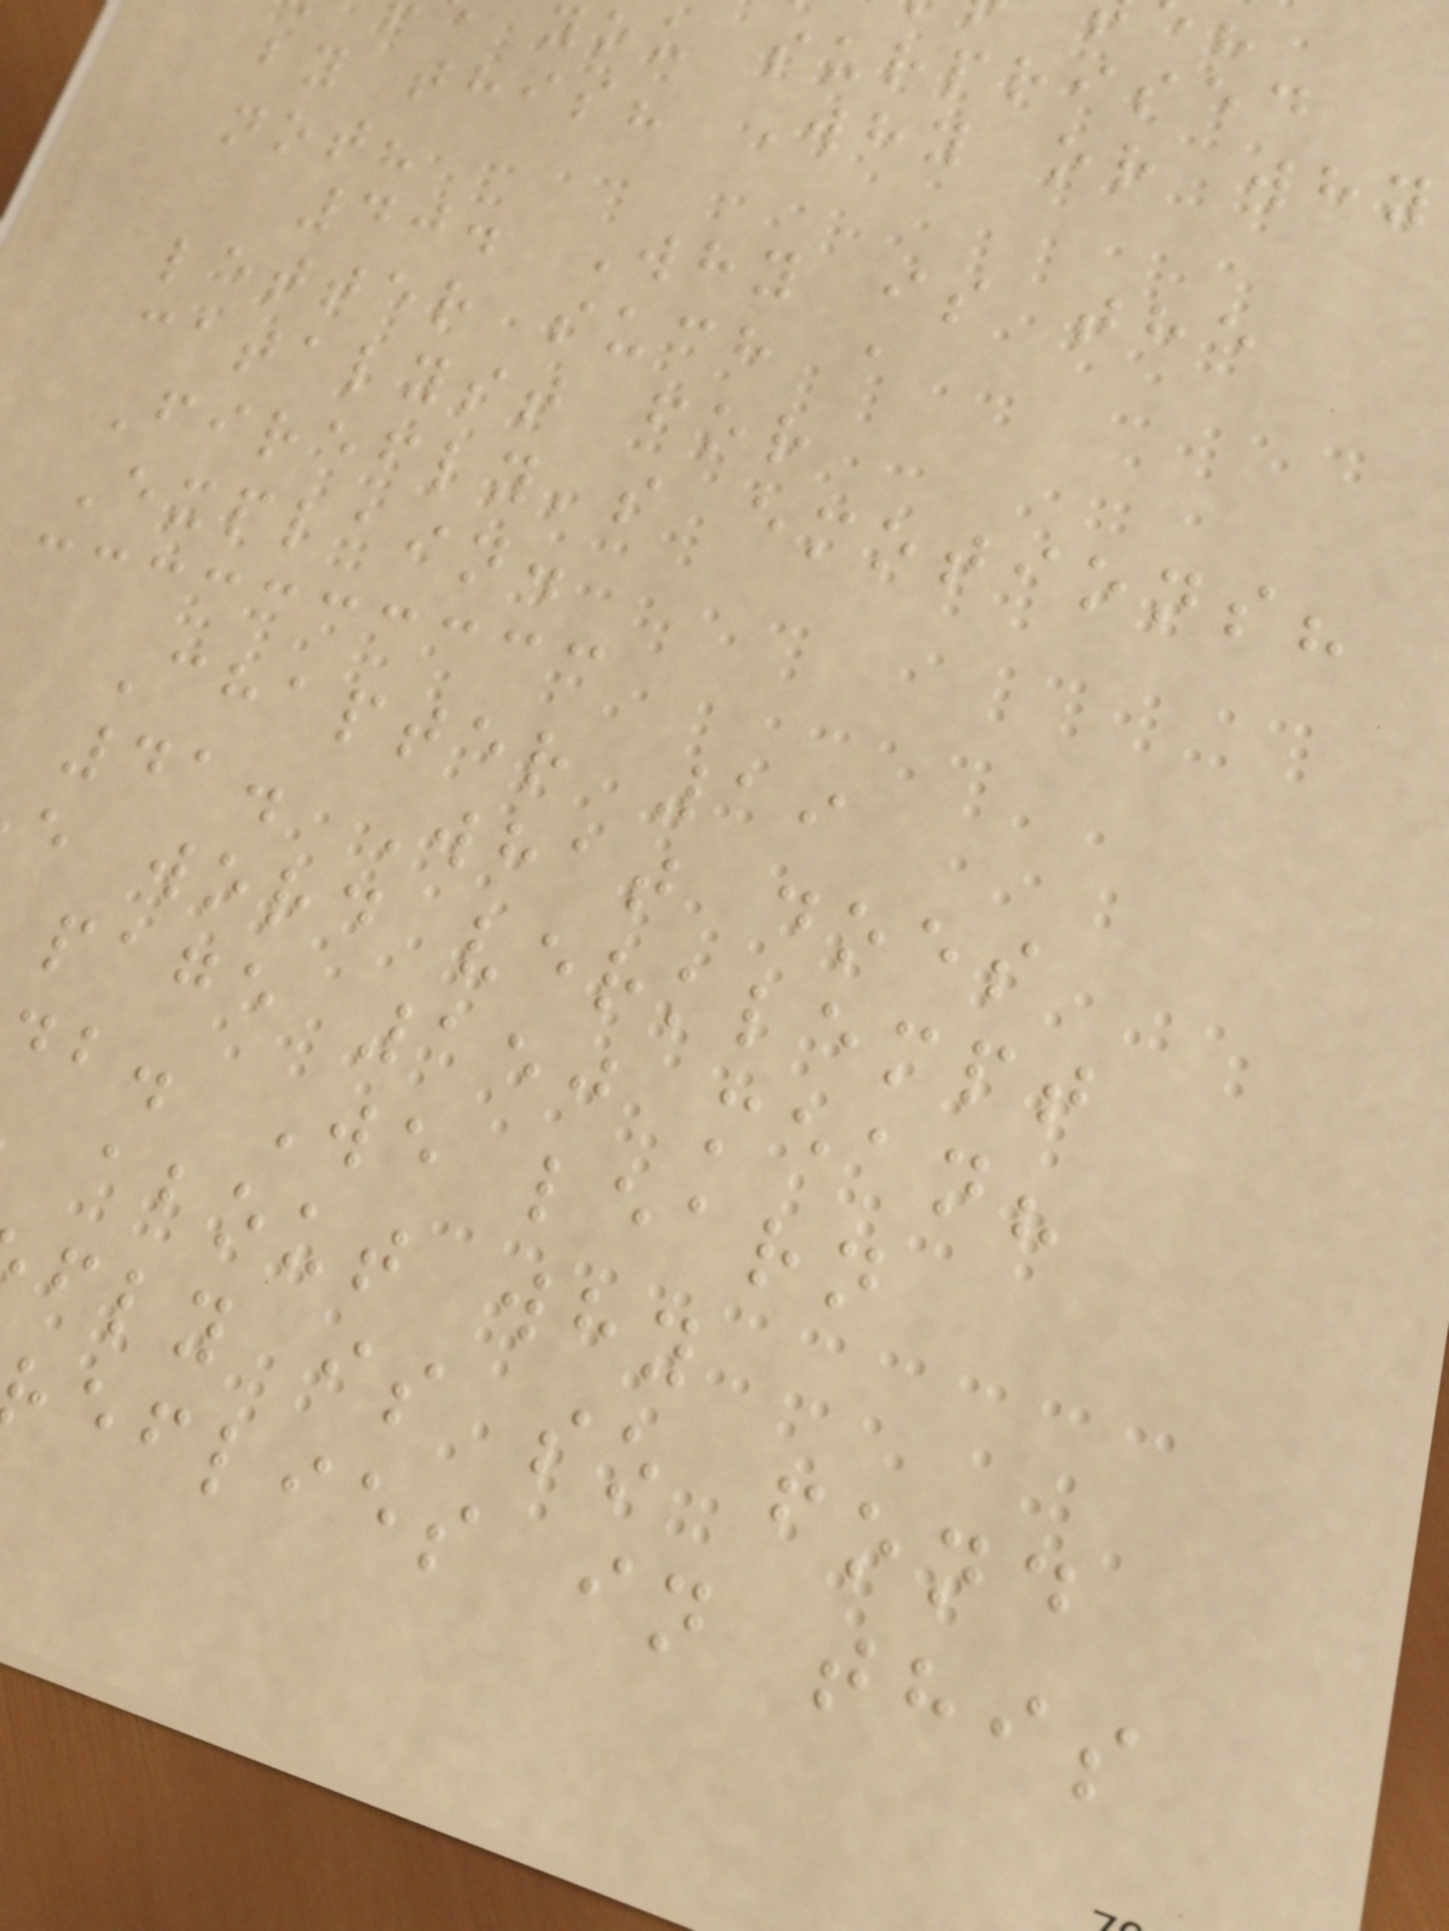you surprised
by this? Why or why
not?
40. Why is the
letter such a
catalyst for
Firefly's emotions?
Explain.
Chapter 19
41. What does
e word verklempt
page 150 mean?
b. We learn
about why
fly is so fond
eflies in this
